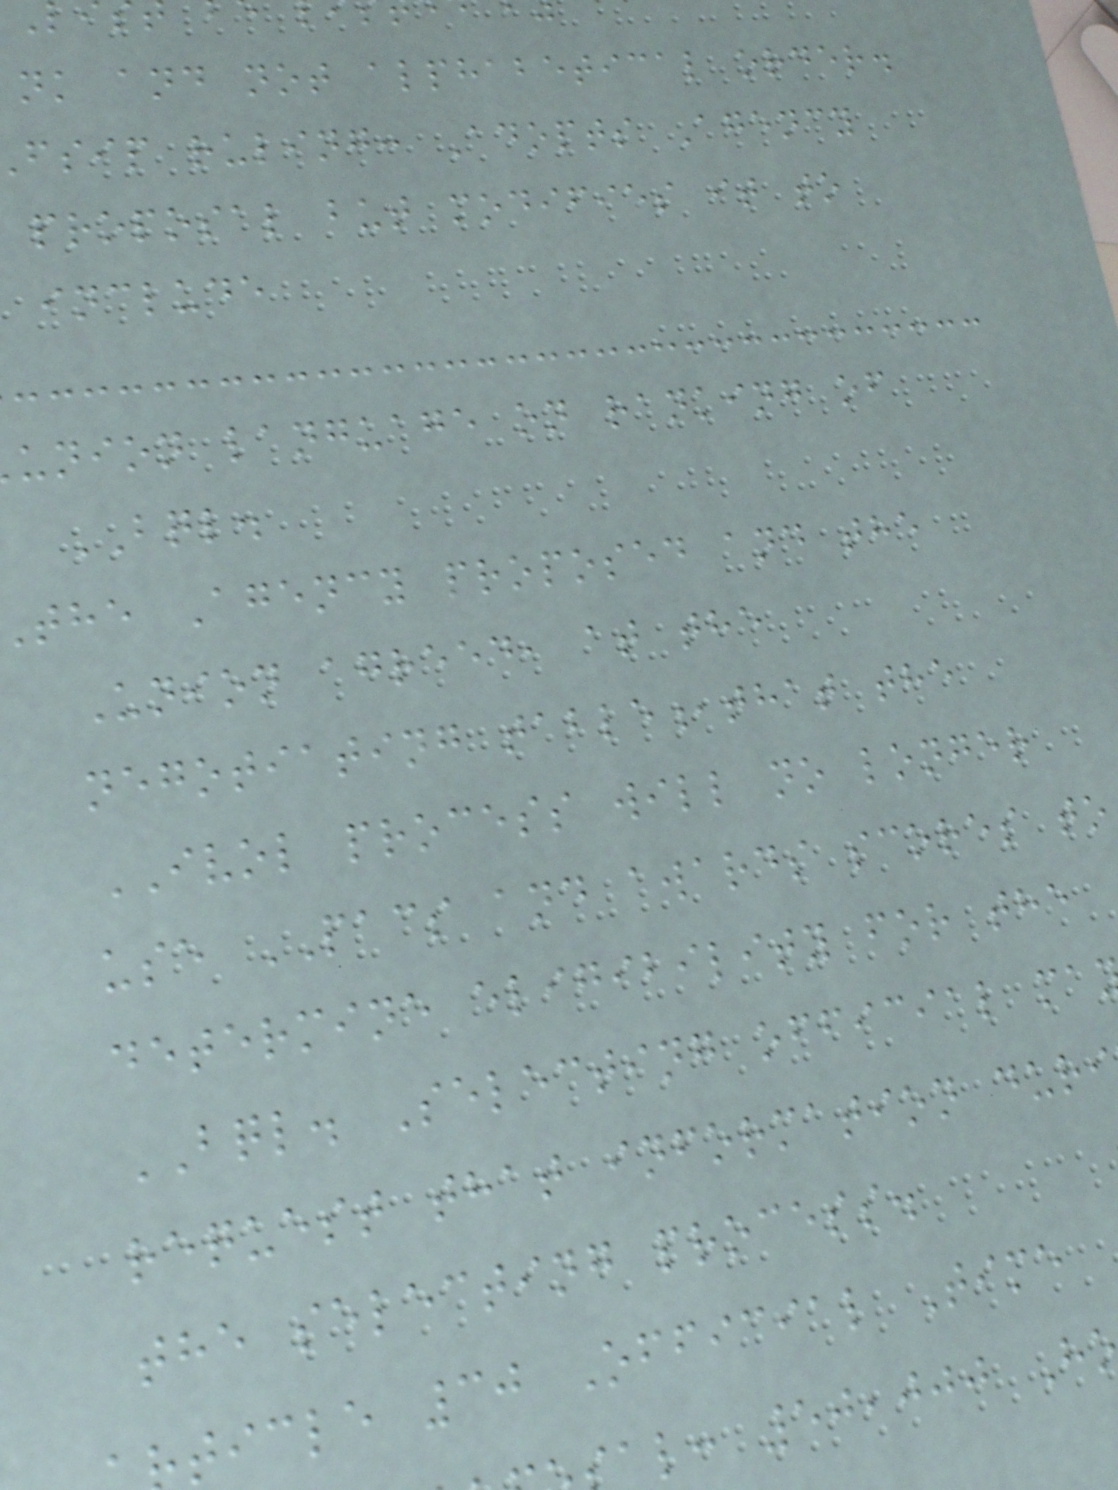nk and not alphabetical order.
fsip ruling: Adopts Agency
proposal but modifies it to
include
union language on ranking of
BQL.
the Agency proposed and the
Union agreed, at the
negotiating table,that the
IVOL process will no longer
use PACS and awards scores to
determine eligibility for the
BQL. Selecting official ma
request that information duri
the selecting process.
ticle 30 Official Time
al: 50,000 H
